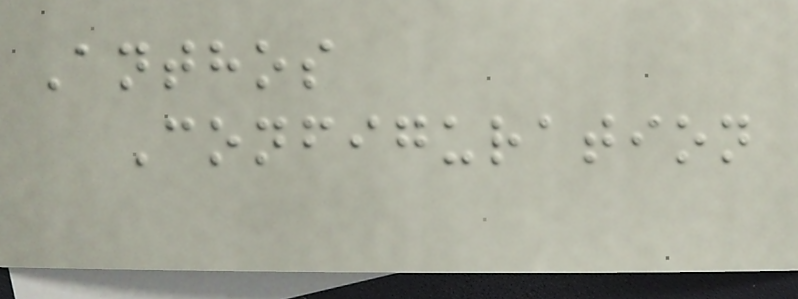Anthos
Configuration
